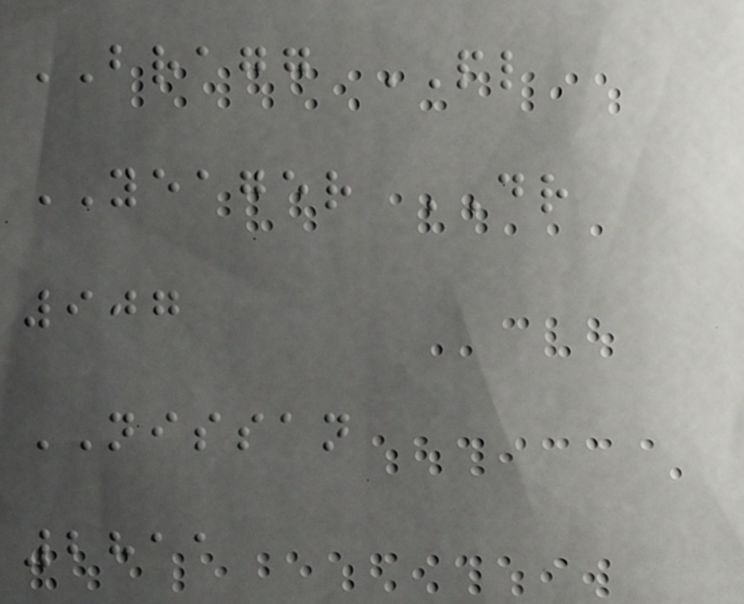BRAGG PL
YEAGER DR
907
NISSAN
2811
